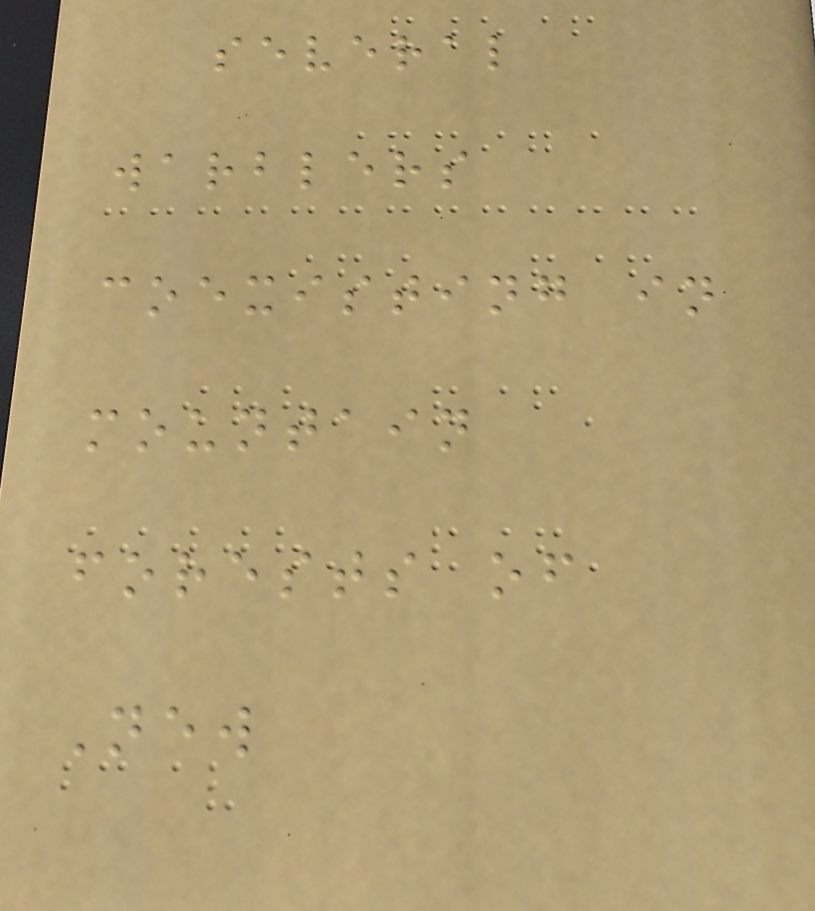several
warblers
coexisting in
mountain
forests of
New
